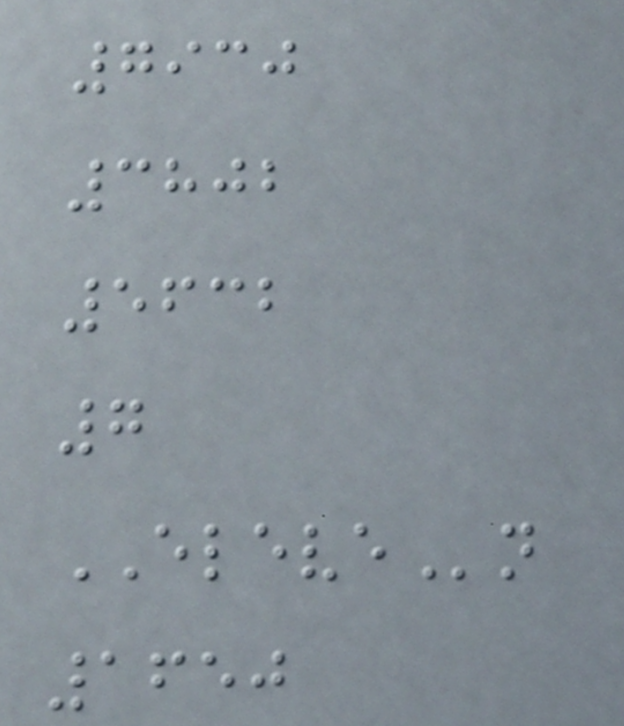7930
3802
5632
7
ELEVEn
1650
